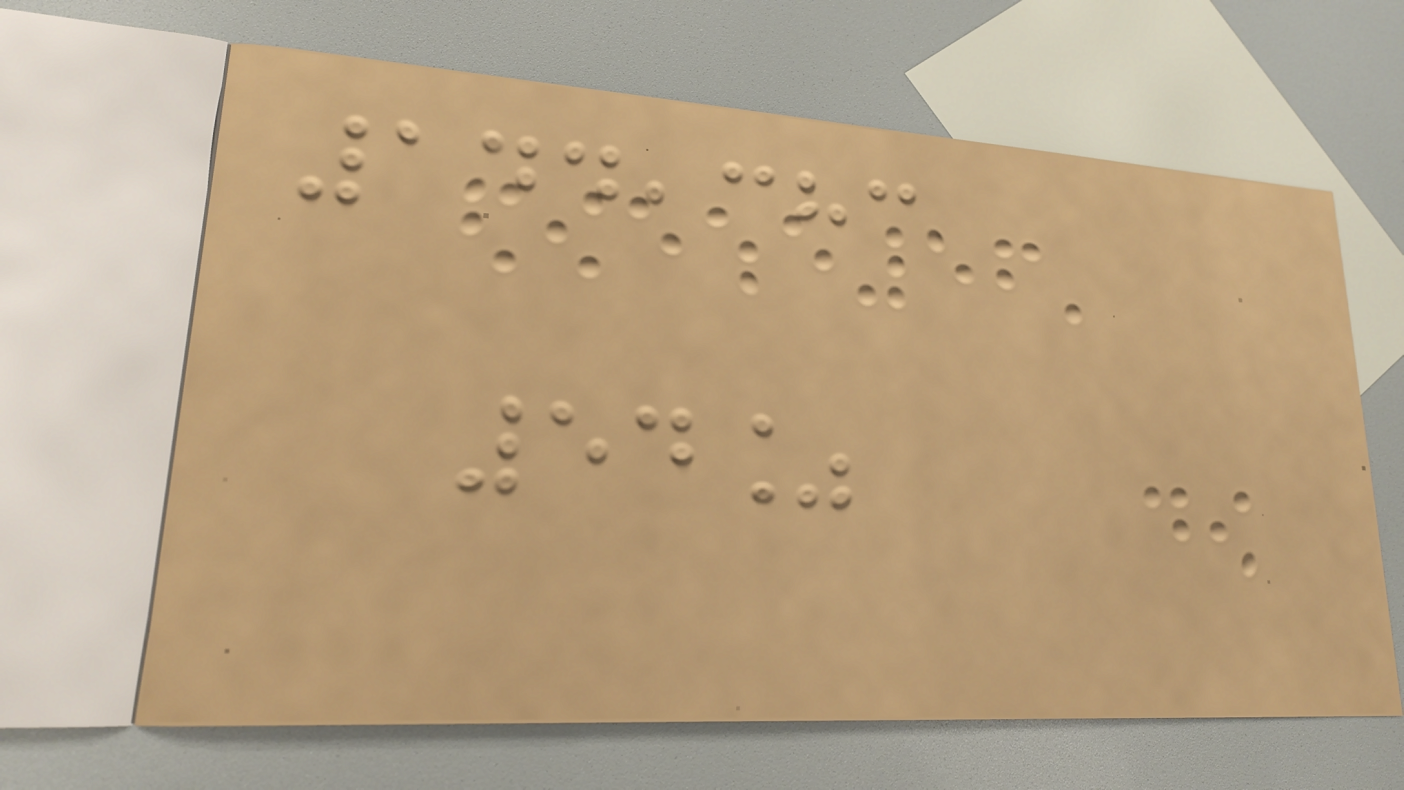144,383
54%
